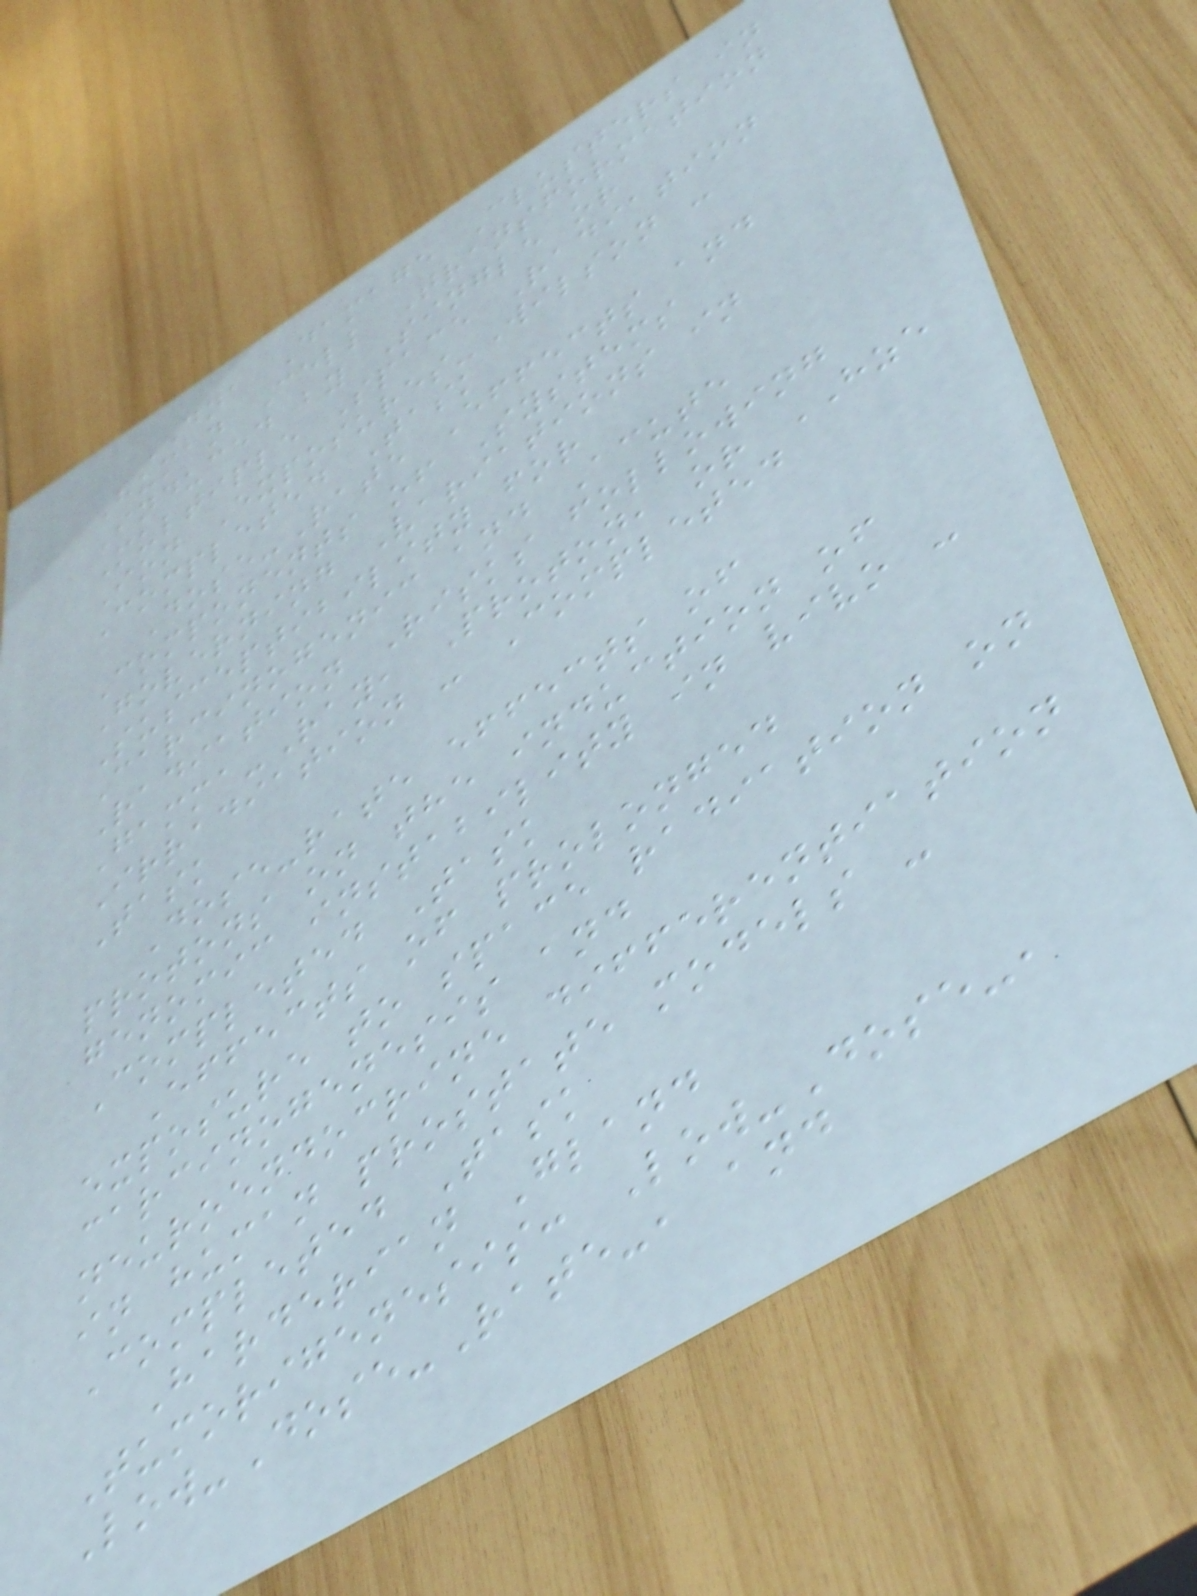DNA Damage Clusters in
Human Cell Transformation
Induced by Single or
Multiple Space Radiation
Ion Exposures-Wilson -
Completed Task
Dose-Rate Effects and
Components of Systems
Governing Variations in
Susceptibility for
Carcinogenic and Acute
Radiation Risks following
Gamma-Ray, Proton, or HZE
Irradiation - Completed
Task
Dose-rate effects of
protons on the induction of
genomic instability in vivo -
Completed Task
Effects of prolonged
exposure to space radiation on
carcinogenesis and
neuroendocrine differentiation
in human prostate models -
Completed Task
Harderian Gland
Tumorigenesis: Low-Dose-,
Low-Dose-Rate-, and
